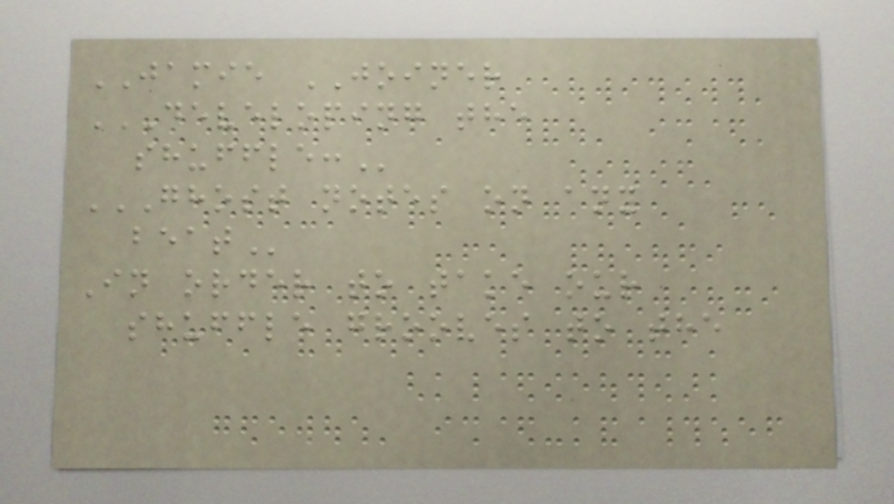JAMIE JOINER
DEVELOPING THE
SHUFFLE:
GHOST NOTES ON ANY
BEAT
In order to take our
shuffle grooves to the
